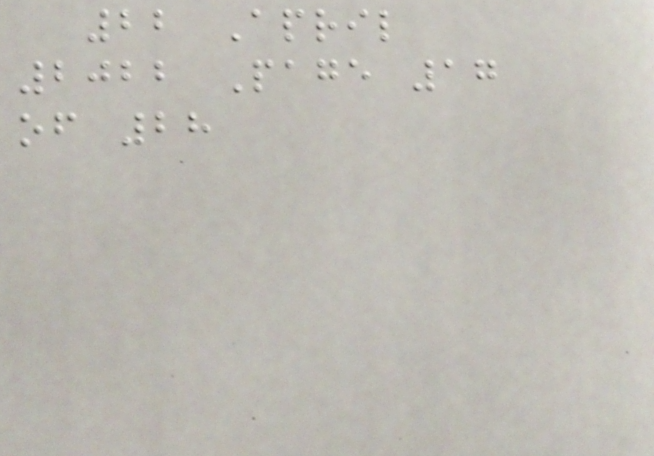22 April
2022 Page 17
of 28
